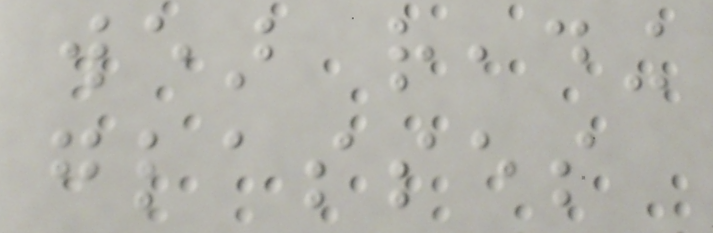wear reading
glasses
